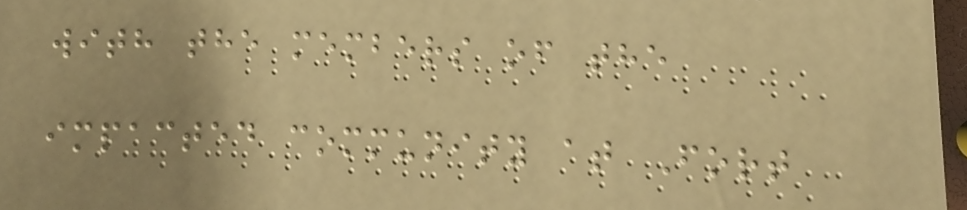with the members of the
impacted community at Fort
